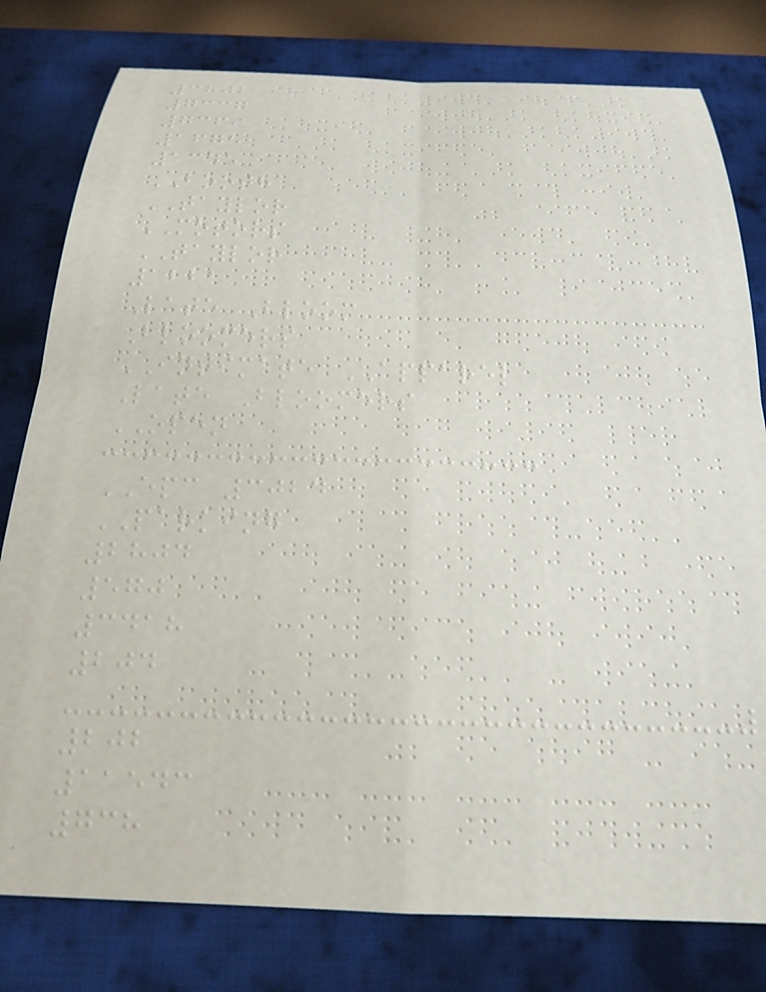3802
7337
7369
1675
1345
BOOTH
TAYLOR
MOTORS
TAYLOR
1221
Late Bloom
Bloomers
INTIMATE APPAREL
Late Bloomers
OPEN
EPC 3024
PARKING
2804
570
3418
204
202
11543
738
